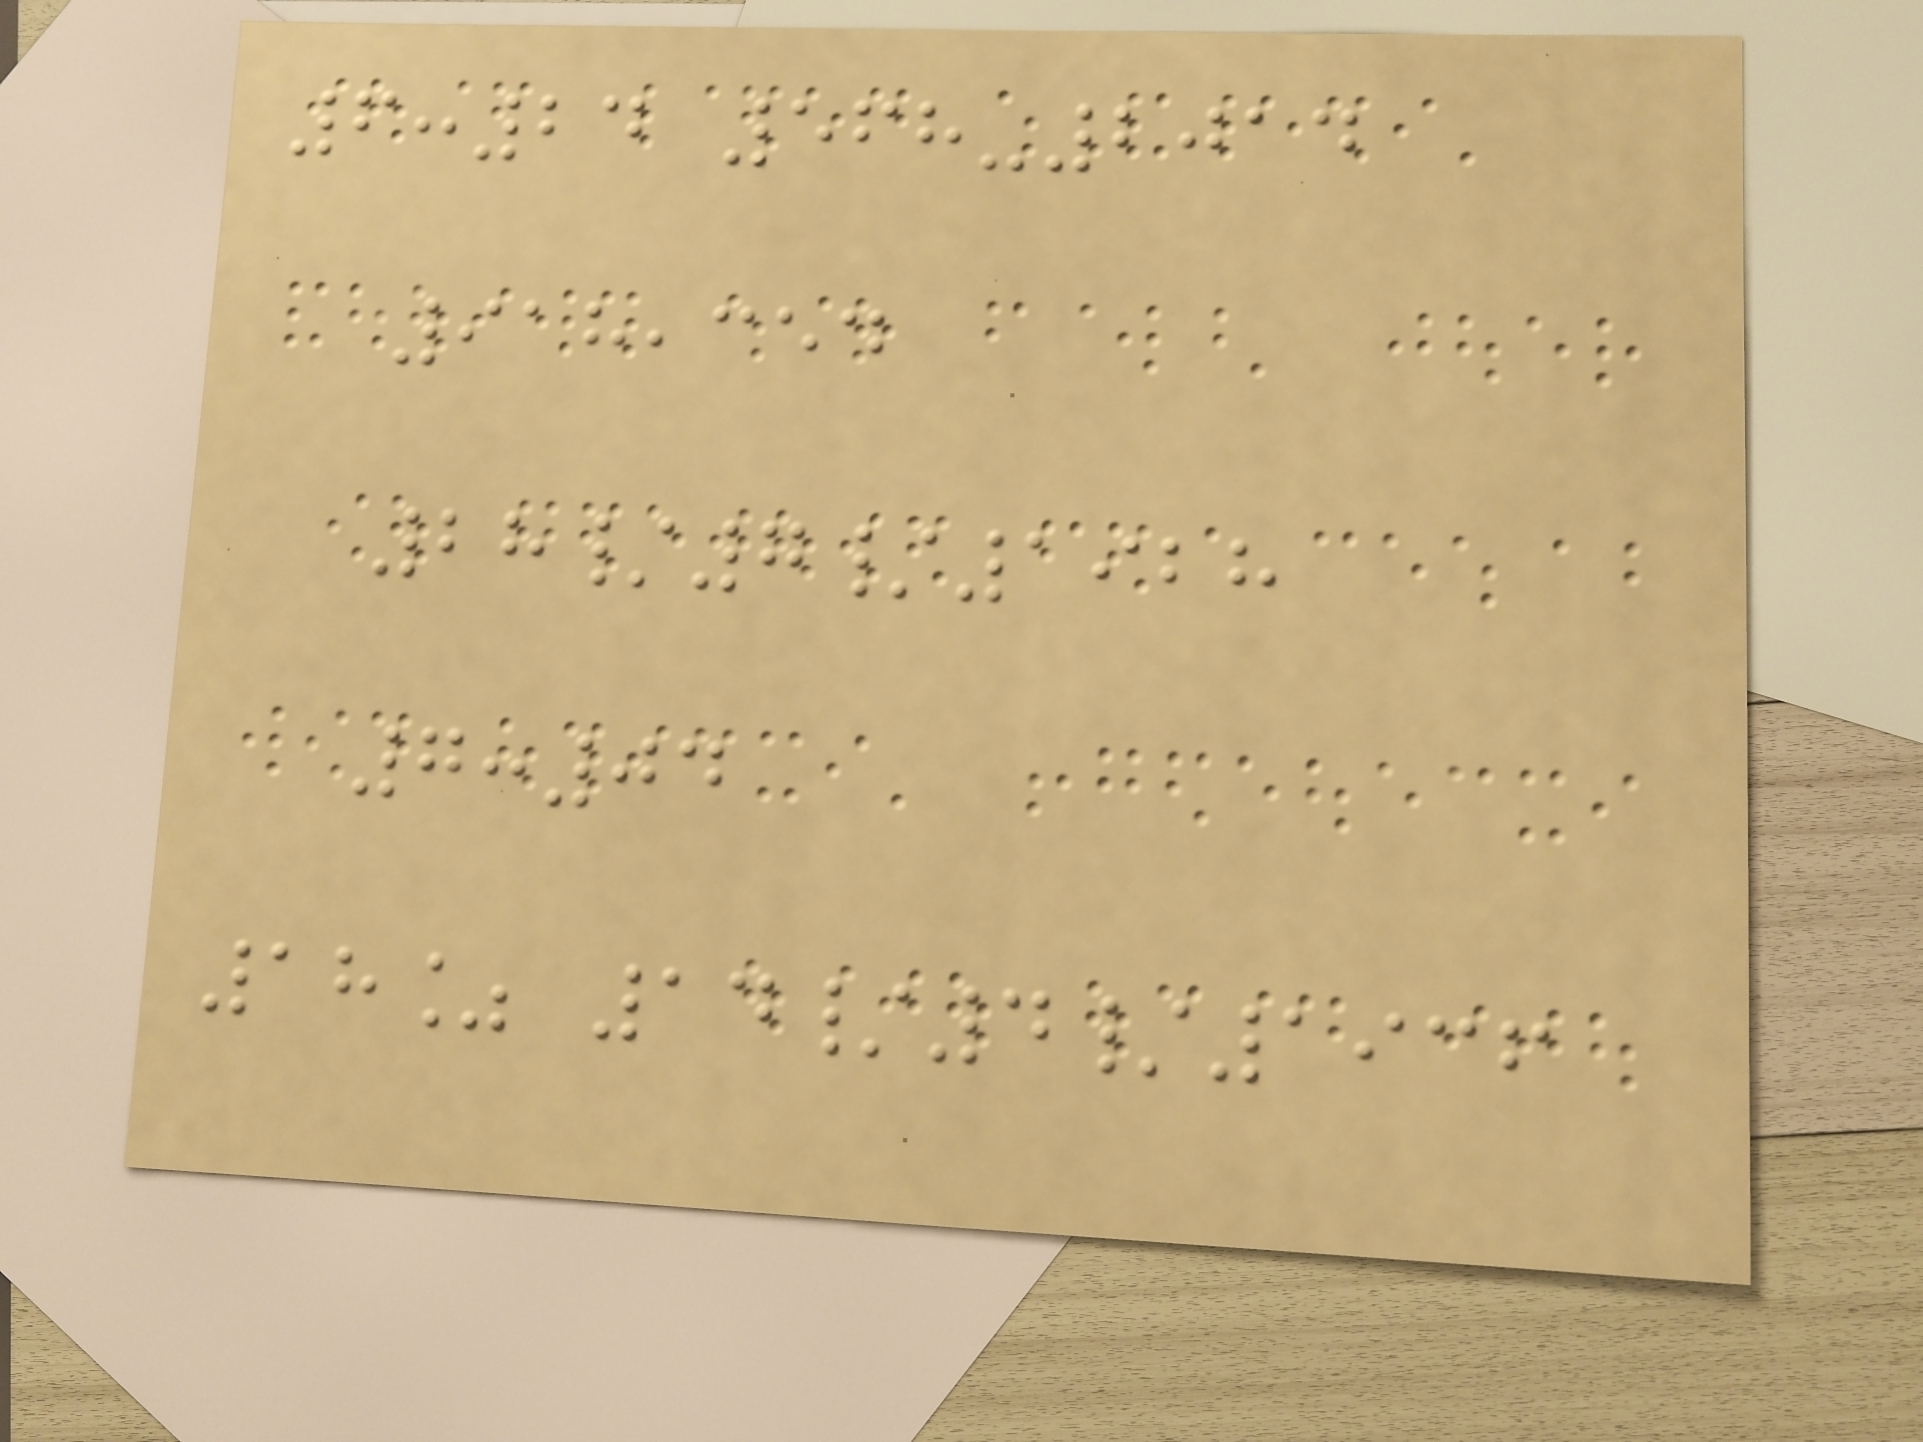6:24 568-2014
918,354
28/7/1928
7:04
18% 14/4/1936
